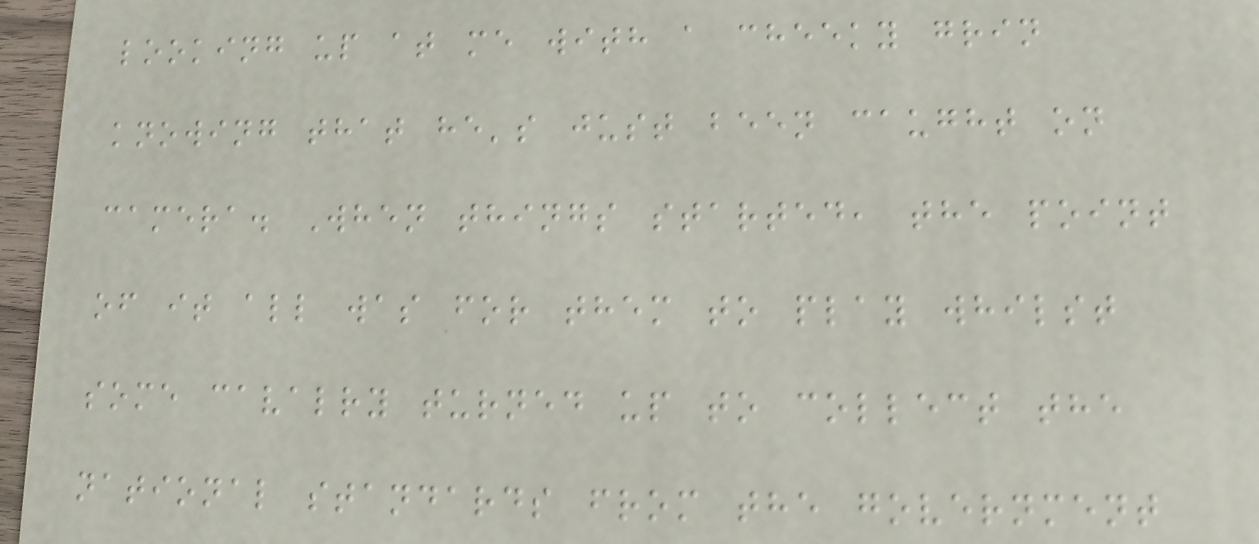looking up at me with a cheeky grin
knowing that he's just been caught on
camera. When things started, the point
of it all was for them to play whilst
some cavalry turned up to collect the
national standards from the government
